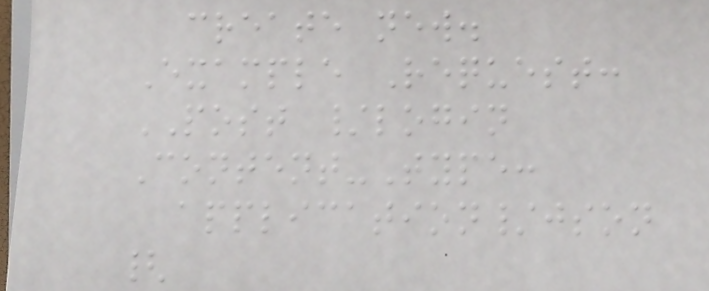create new.
Example Request:
POST /login
Content-Type:
application/json
{
